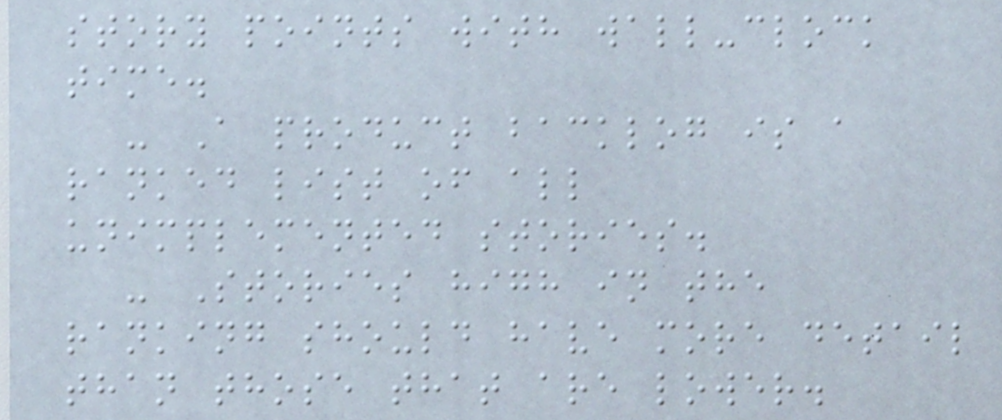story points with wall-clock
time.
- A product backlog is a
ranked list of all
unimplemented stories.
- Stories high in the
ranking should have more detail
than those that are lower.
